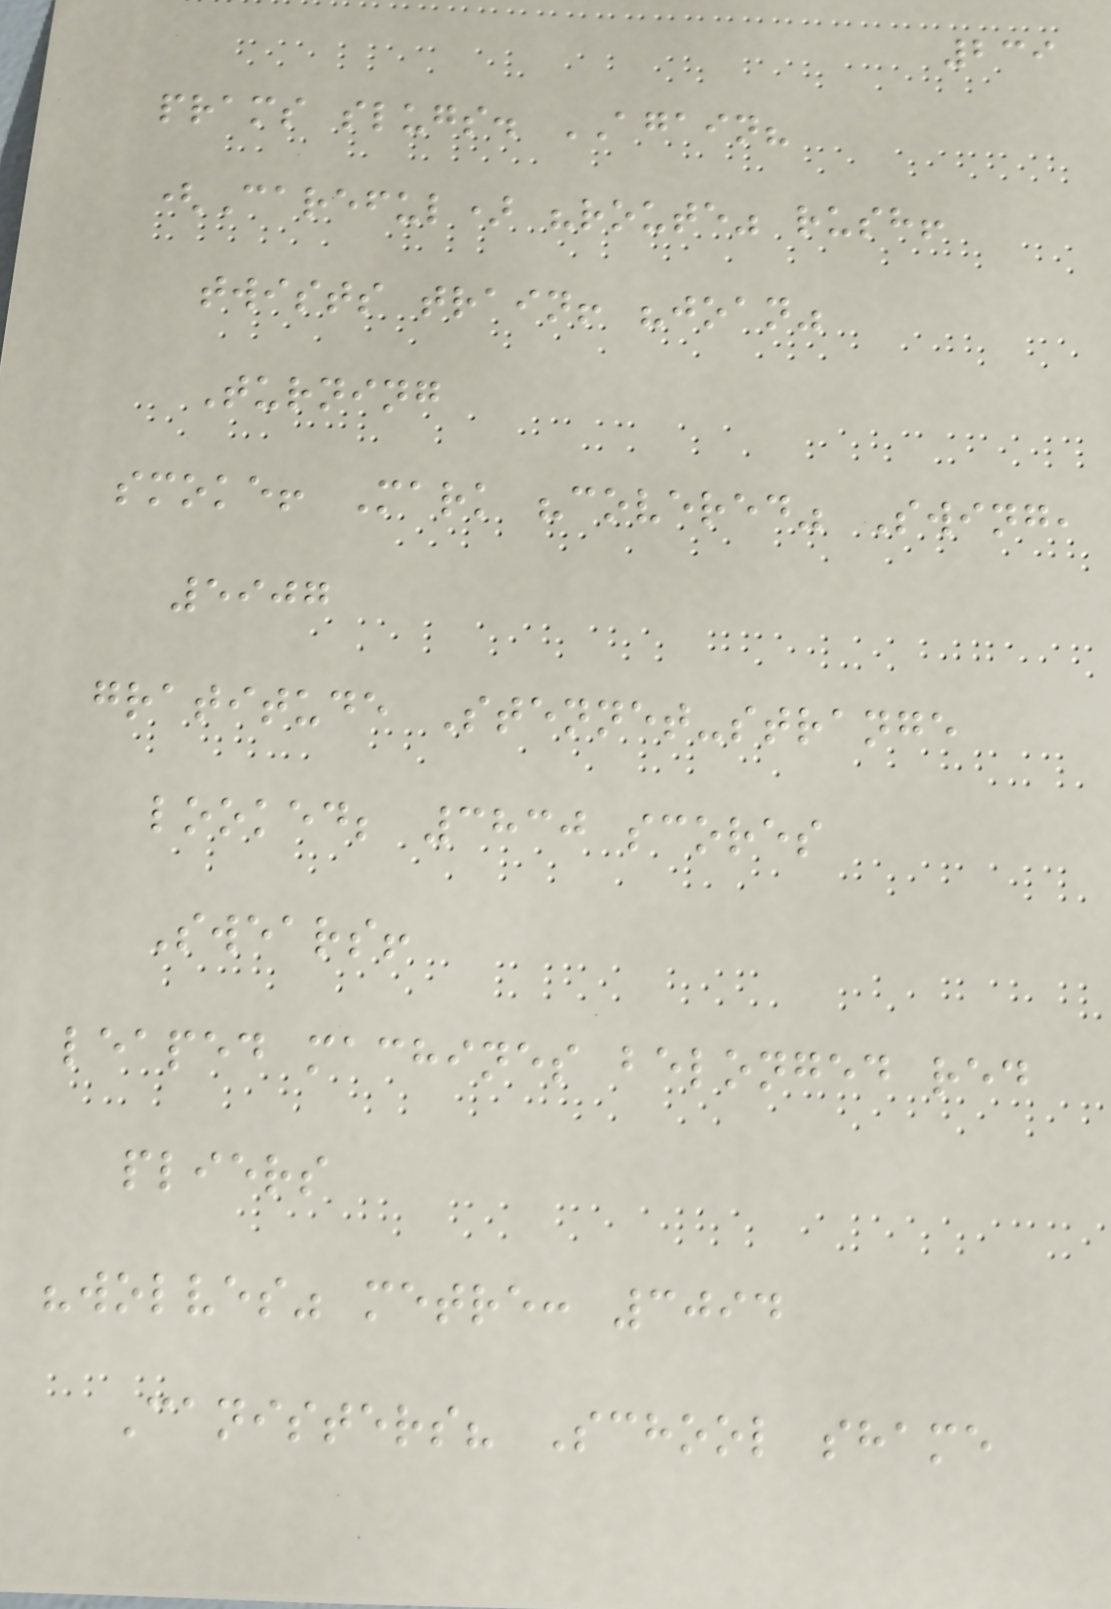239
prams slugs. AGAIN?
(Careful) "route" rush!
twists train! "joan"
Turning
smoke! Mark "covered" Swing,
5907
gratitude Stennet-strange
looked; 3830 scores
Swears!
leaped machines belonged red
pliers
"wolves" metre: 3094
Canisters? School shame
